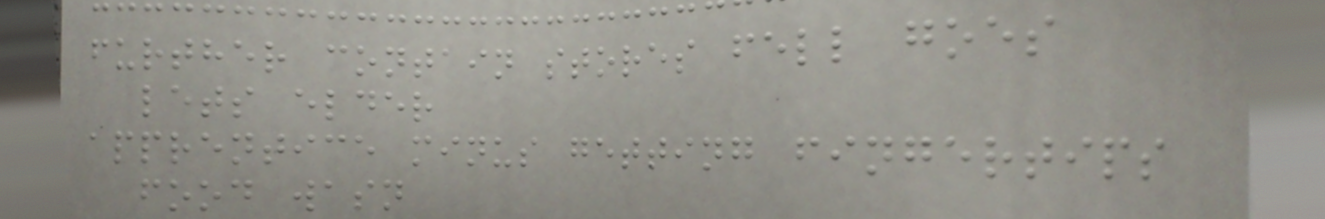further contain stores fell goes
lets elder
apprentice minus getting fingertips
food wasn
